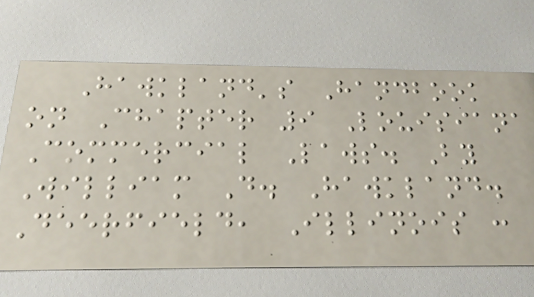Hawkland's Handbook
on Chapter 9 Louisiana
Commercial Laws. By
William D. Hawkland.
Deerfield, Illinois :
